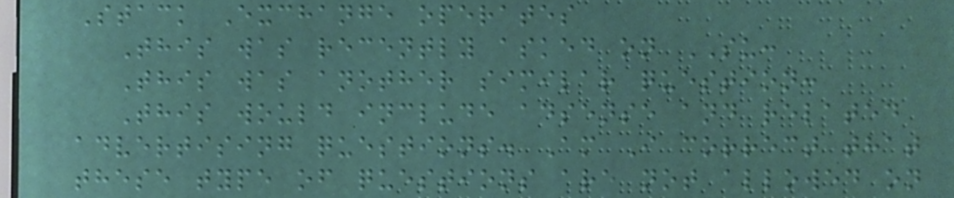Stack Exchange operates
This was recently asked on SU:
This was another similar question:
This would include adsense and related
advertising questions. Am I correct that
these type of questions are not allowed on
